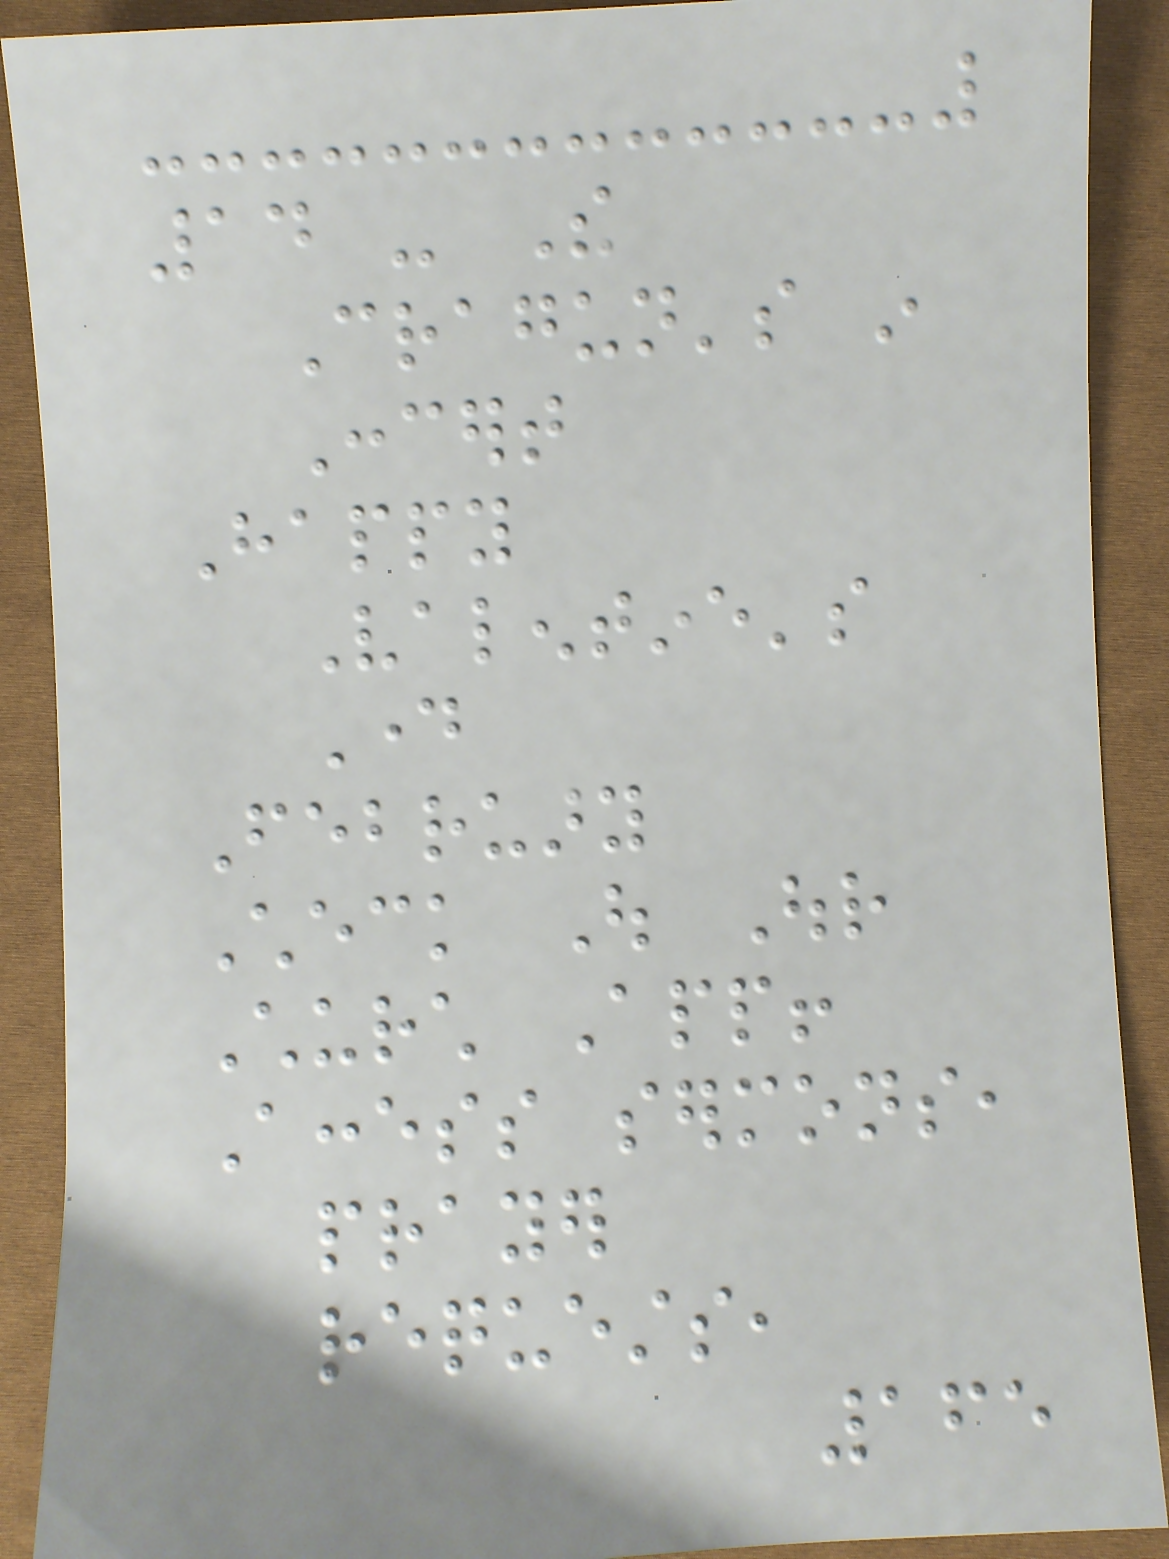14 - The
Cragun's in
Concert
Happy
Valentine's
Day
February
Check Out Our
Church App!
Access sermons,
prayer
requests,
165
